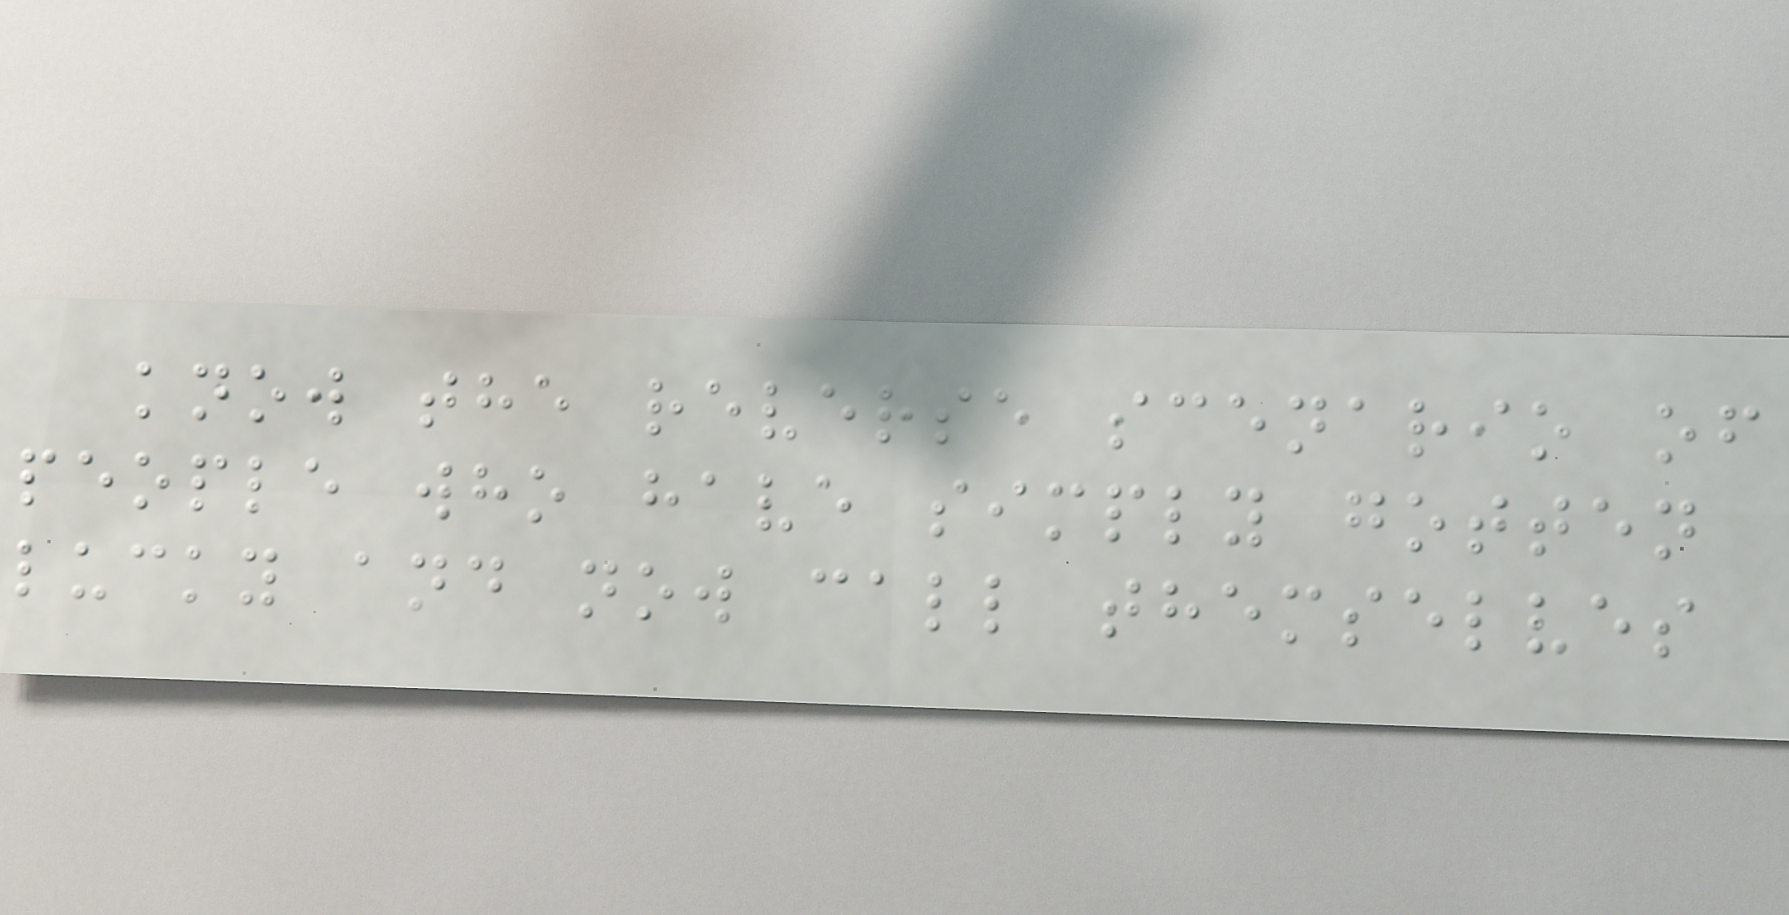know the reverse scenario of
people who have simply gotten
lucky and now call themselves
